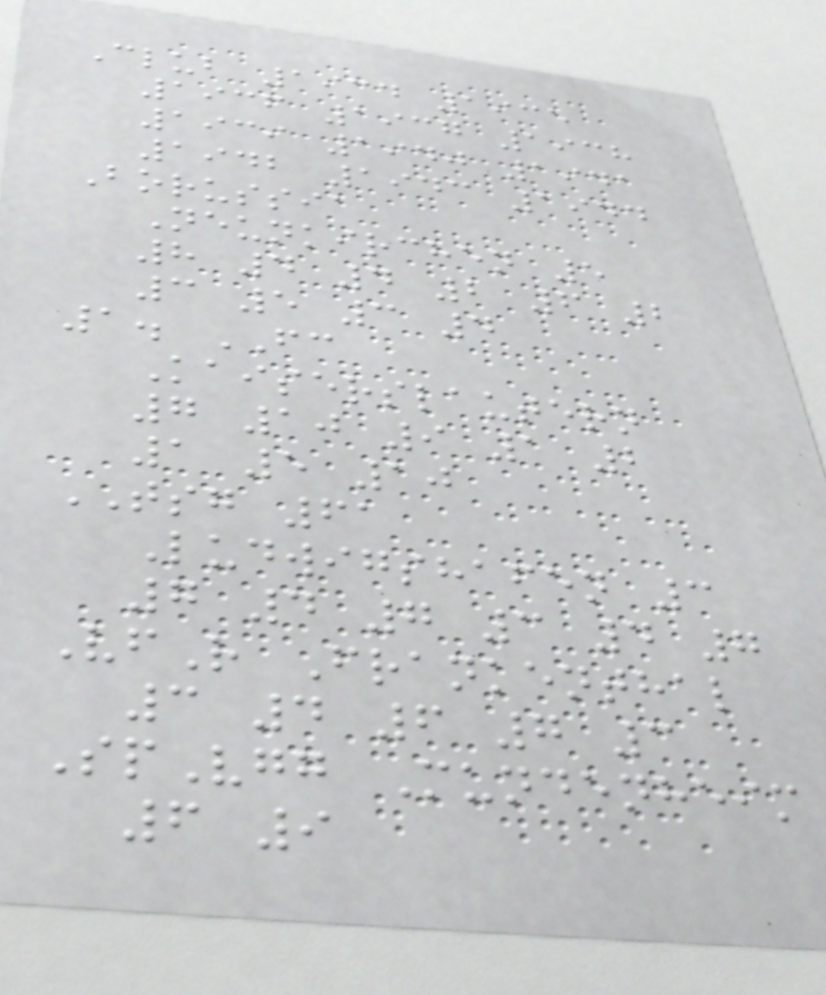Club 1934 1935
1936 1937 1938
1939 1940 1941
1942 1943 1944
Borussia
Neunkirchen 5
8 4 4 2 6 2
3 5 3 4
1. FC
Kaiserslautern
7 10 9 1 2
1 5 10
TSG 61
Ludwigshafen 3
7 4 7 3 4 7
VfR Frankenthal
3 4 6 7 3
SpVgg Mundenheim
6 9
